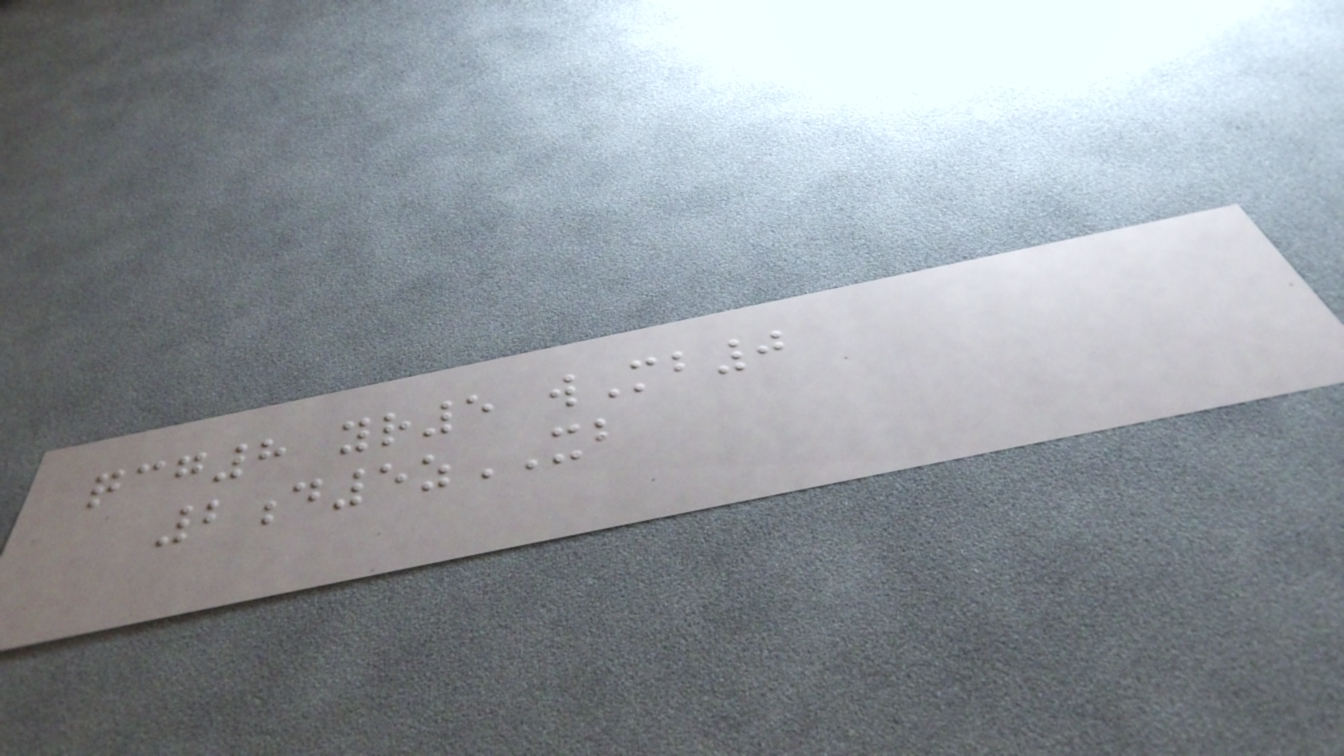qcg8 yr5 wMb0
2d5zXB
